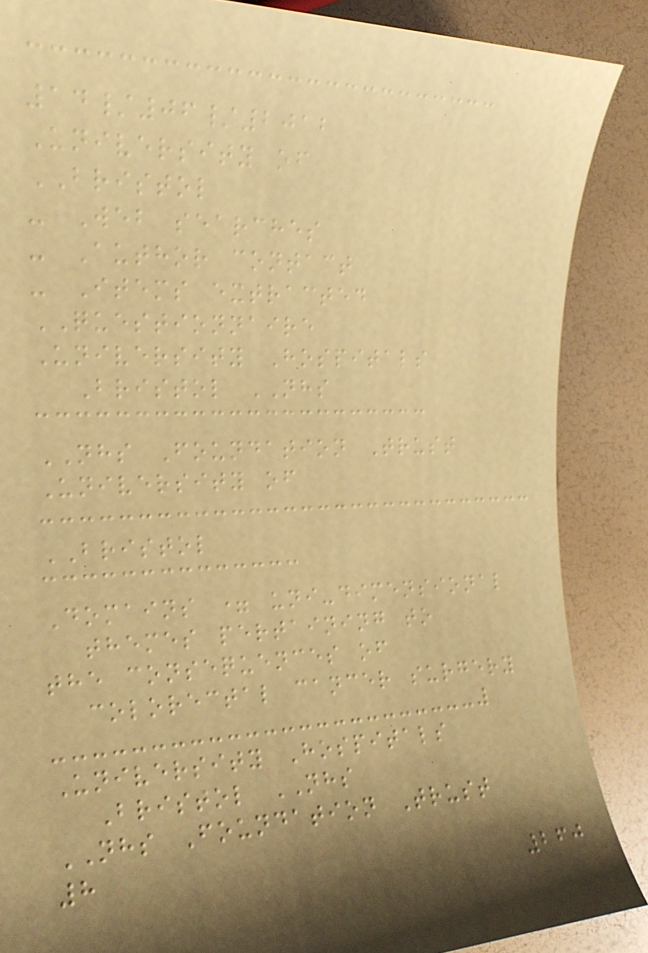14/06/2012
University of
BRISTOL
- Web searches
- Author contact
- Items extracted
QUESTIONNAIRE
University Hospitals
Bristol NHS
NHS Foundation Trust
University of
BRISTOL
Domains = uni-dimensional
themes pertaining to
the consequences of
colorectal cancer surgery
University Hospitals
Bristol NHS
NHS Foundation Trust
8
260
